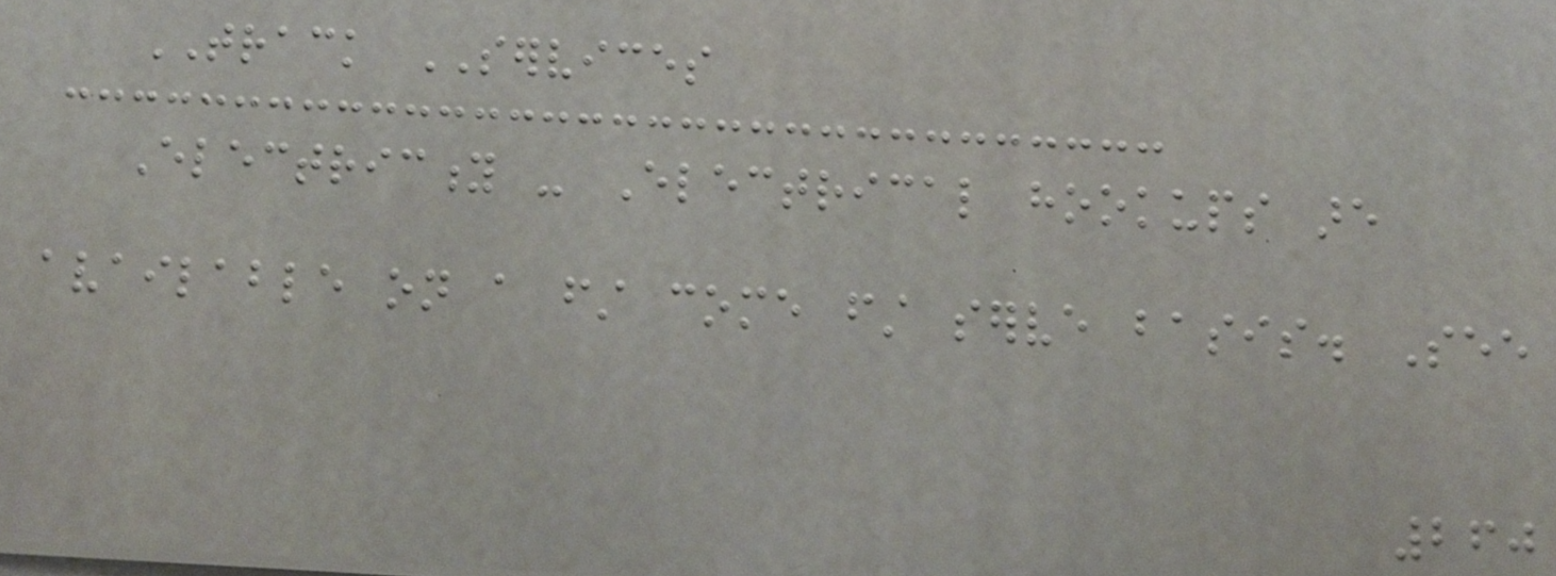TRACK SERVICES
Electricity - Electrical hookups are
available on a first come first serve basis. See
260
